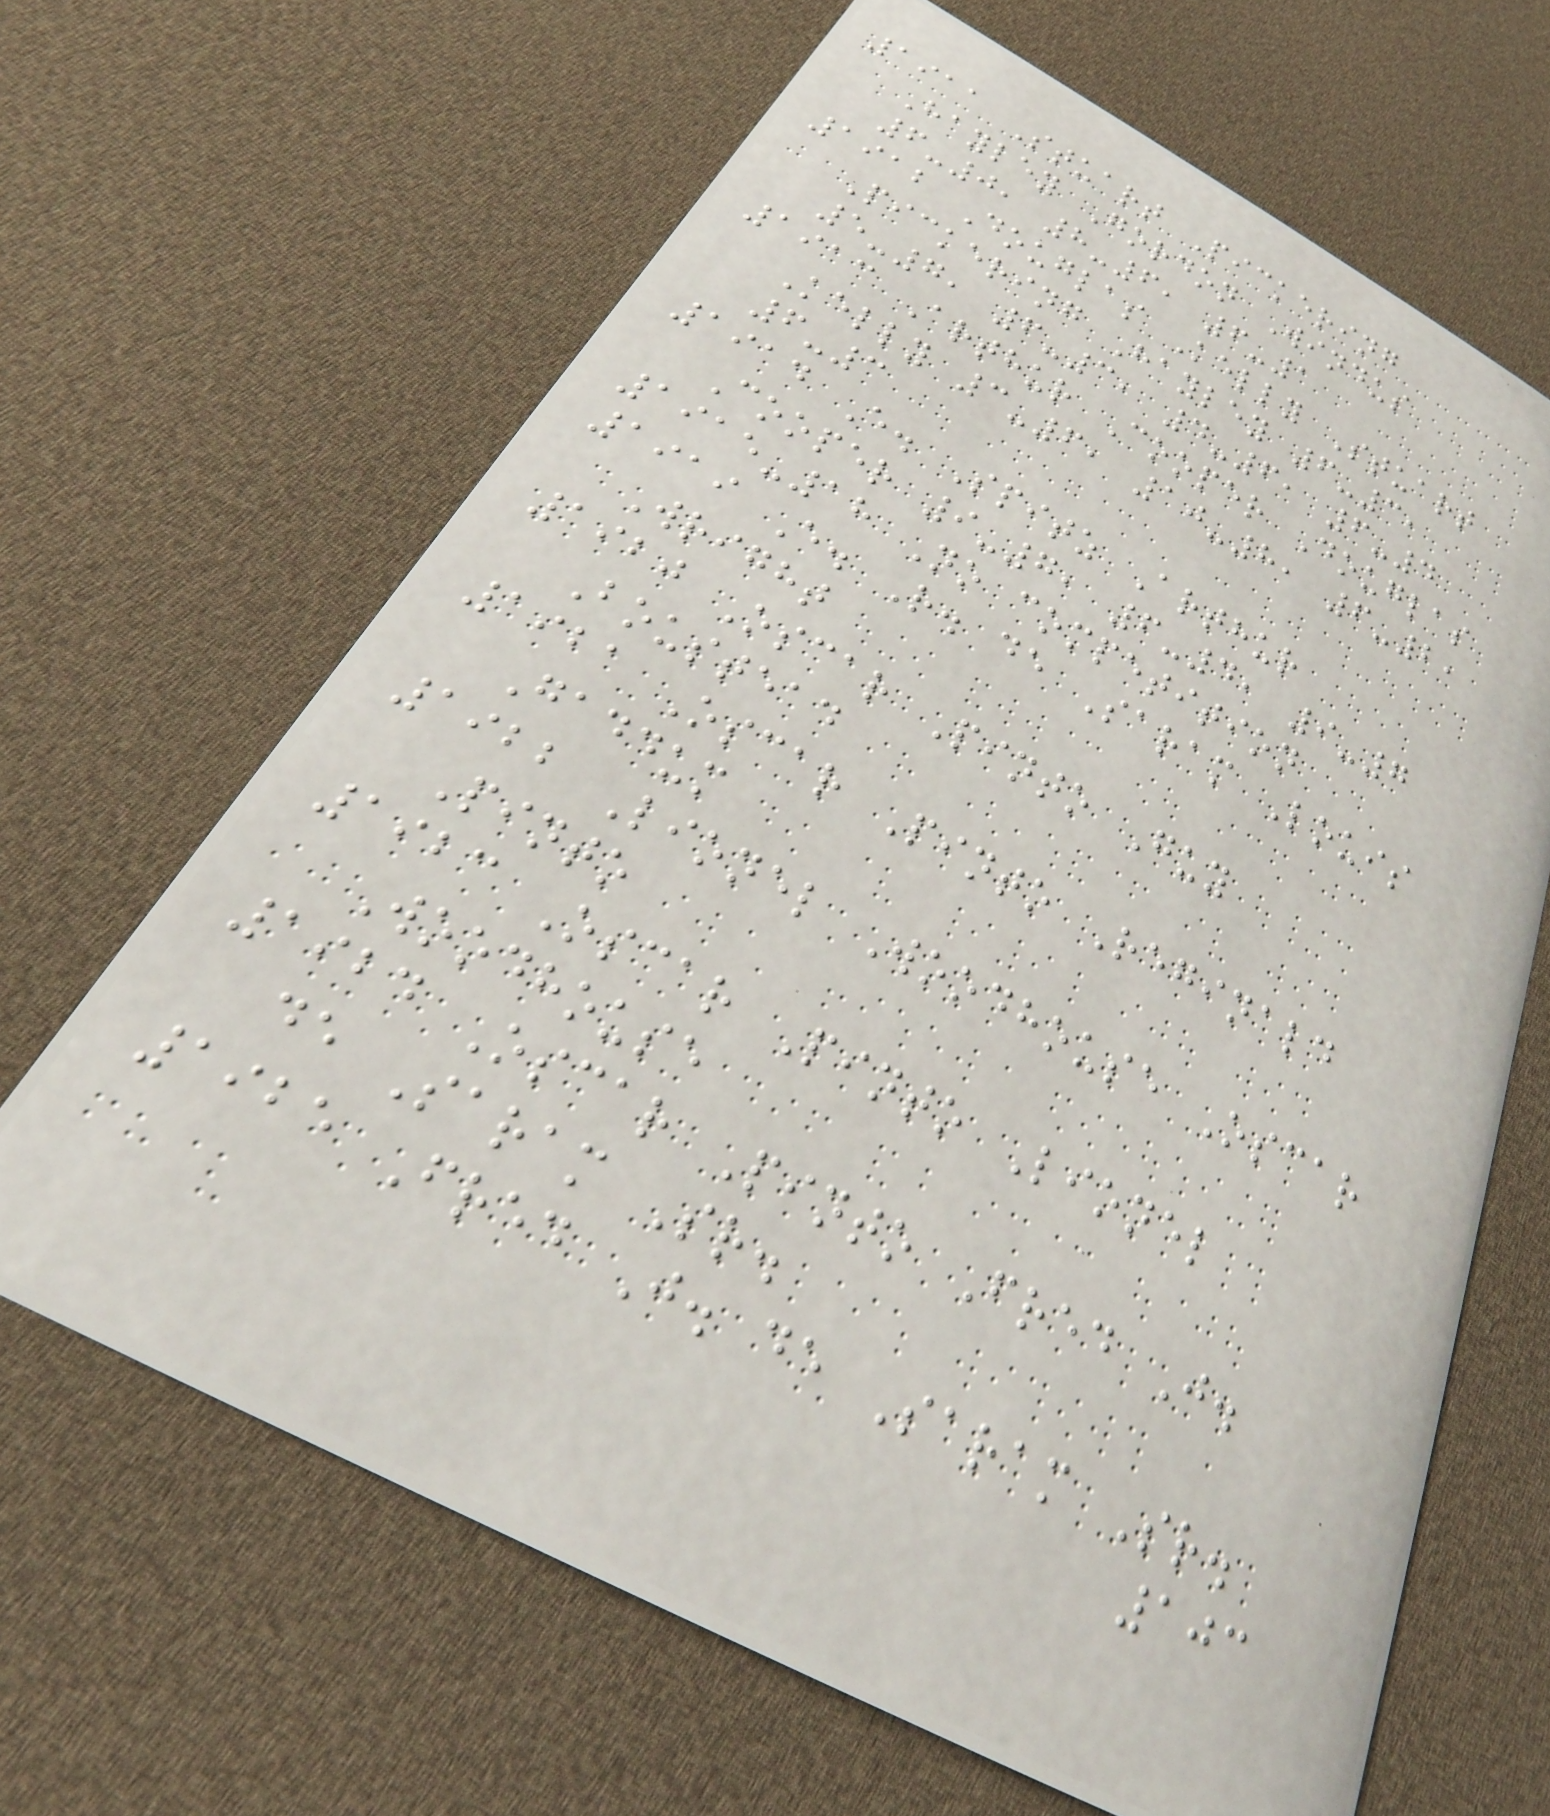1911 Stuart Pickering
Hayley Gordon Windus
6-0, 8-6, 6-1
1912 Douglas Kelly Stuart
Pickering Hayley 6-3,
5-7, 6-3, 4-6, 6-4
1913 Arthur Cooper Douglas
Kelly 3-6, 10-8, 6-2,
6-3
1914 E. Spitz Arthur
Cooper 9-7, 6-4, 9-7
1915-18 No competition
1919 E. R. de Saram Louis
Wright
1920 Oscar Pinto Guy
Boustead
1921 Oscar Pinto Reginald
Gaddum
1922 Lionel Woodhouse Oscar
Pinto
1923 Oscar Pinto Lionel
Woodhouse
1924 Oscar Pinto Fred J.
de Saram Sr.
1925 Fred J. de Saram Sr.
103
